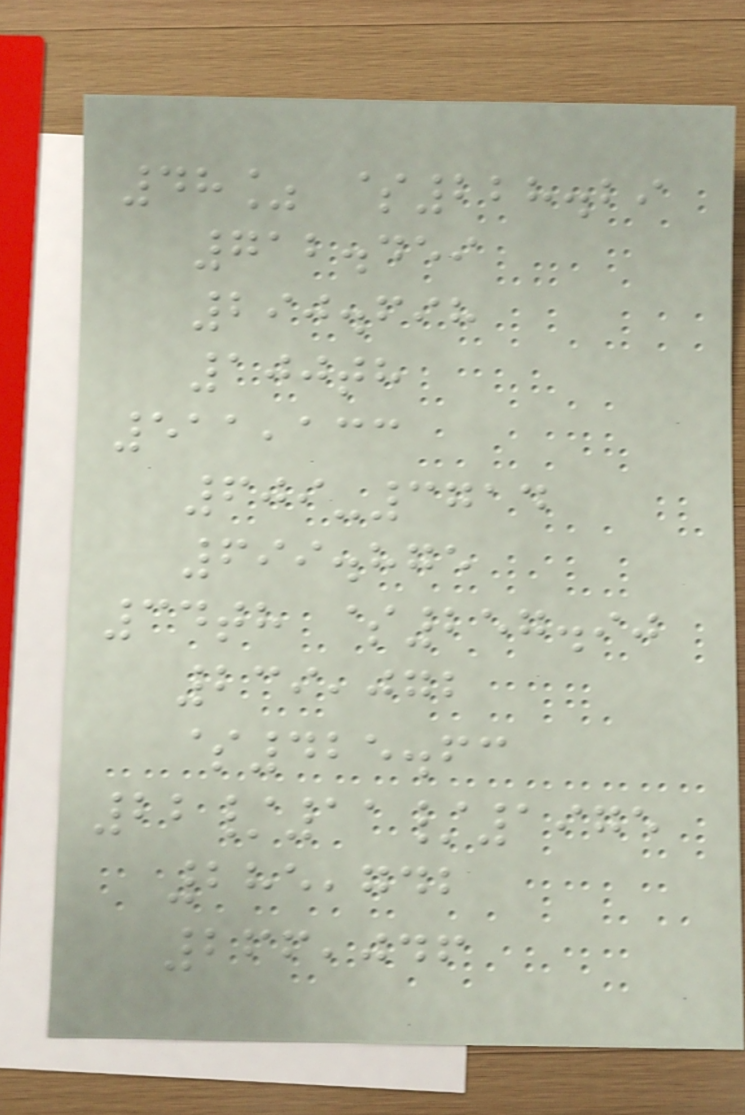48% $228.29
712.459
290.698
100th
511,133
609-3714
699.875
34th $257.90
239,072
$425.63
22/11/1975
285,742
266,046
